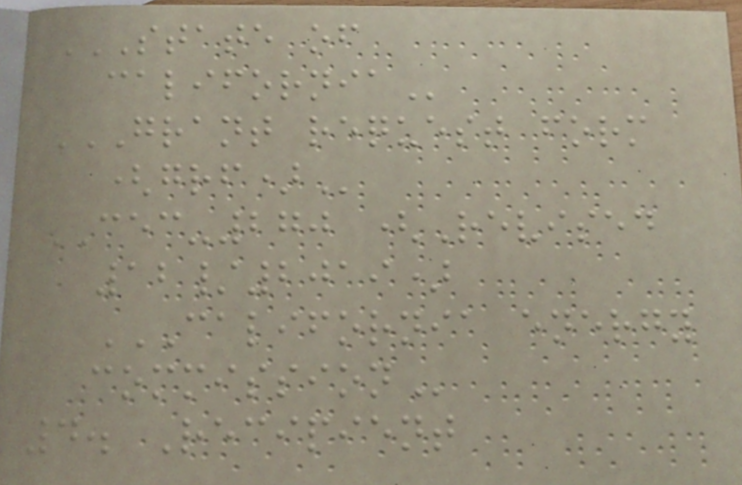STATE OF
CALIFORNIA
GRANT REQUEST FORM
(GRF)
CEC-270 (Revised
12/2019)
CALIFORNIA ENERGY
COMMISSION
4. Recipient
